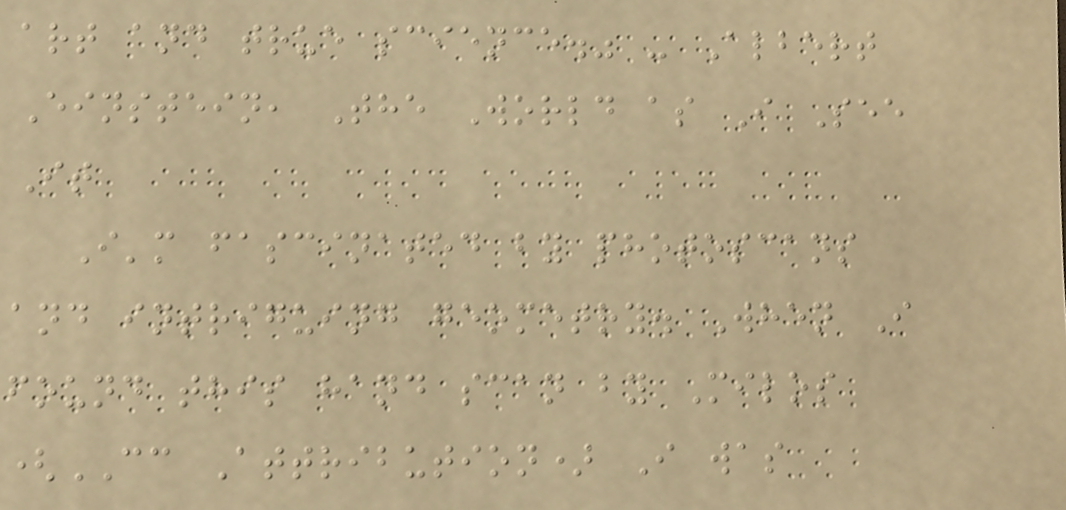art and true science." - Albert
Einstein, The World as I See
It
I'm fascinated by photoscans
and intriguing geometry. When I
found this hand scan by Milos
(CC Attribution) I was
